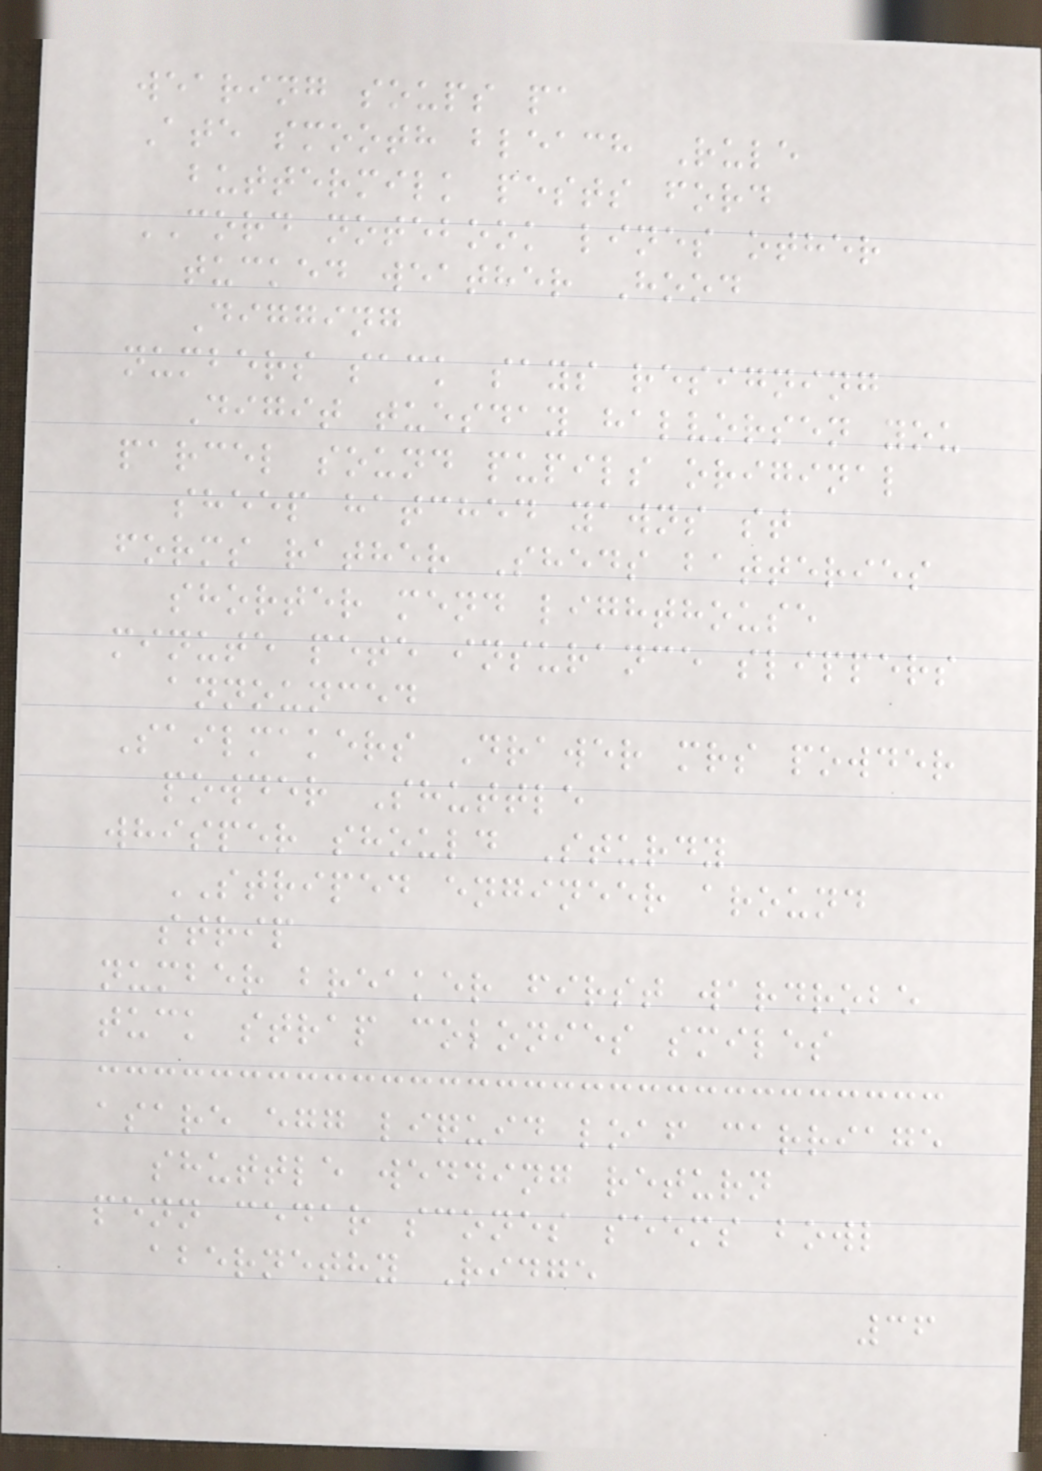wearing soups pa
Ate smooth bleach Rule
buttermilk pests ford
CORD notebook lines other
tucked weather Hood
Digging
numbers sack says resigning
Digit tuesday halvorsen you
parcel sound pupils original
sheep hatched yawns st
forms rather Sheds batteries
shorter mend lighthouse
minute pete insurance slippers
announced
Sailmakers Drawer mrs powder
powder Shuttle
whisper should Sturdy
STRIPED engineer around
strip
number breaker first wardrobe
tuck strap colonies smiles
asare egg liquid loaf carriage
shuttle wedding return
penn cedar scones seems bowl
abernethy Ridge
36
